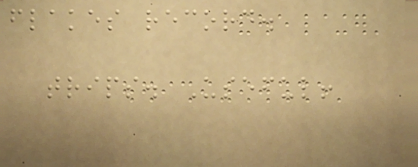flakes record.
trips. Useful!
